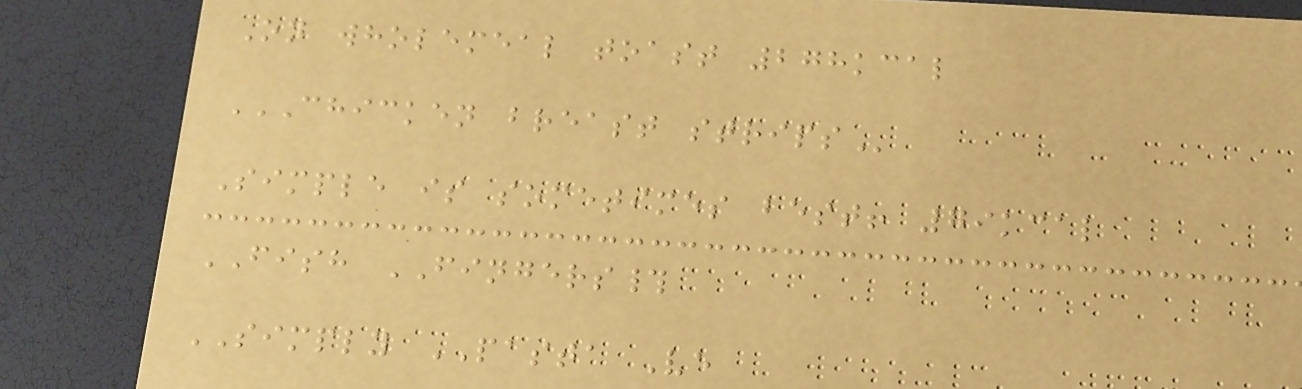On wholemeal toast 278kcal
CHICKEN BREAST STRIPS
Simple is sometimes best! 79kcal
FISH FINGERS#
SIMPLY PASTA Ve
